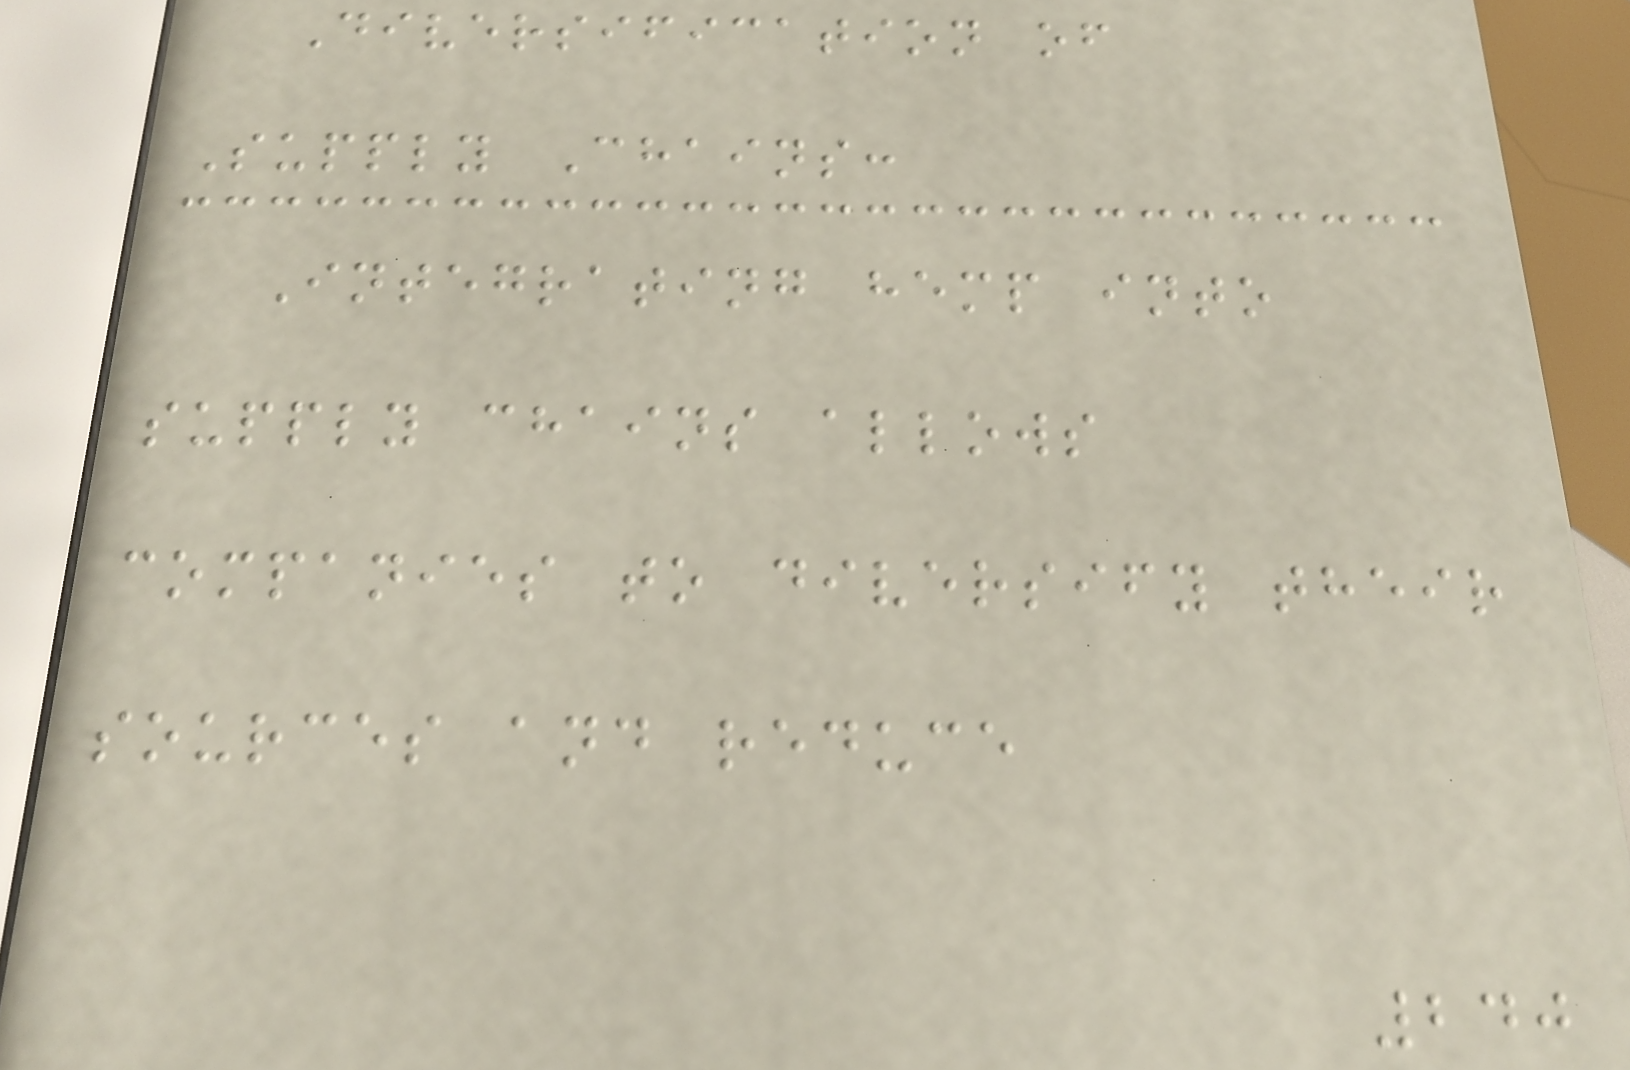Diversification of
Supply Chains:
Integrating hemp into
supply chains allows
companies to diversify their
sources and reduce
240
